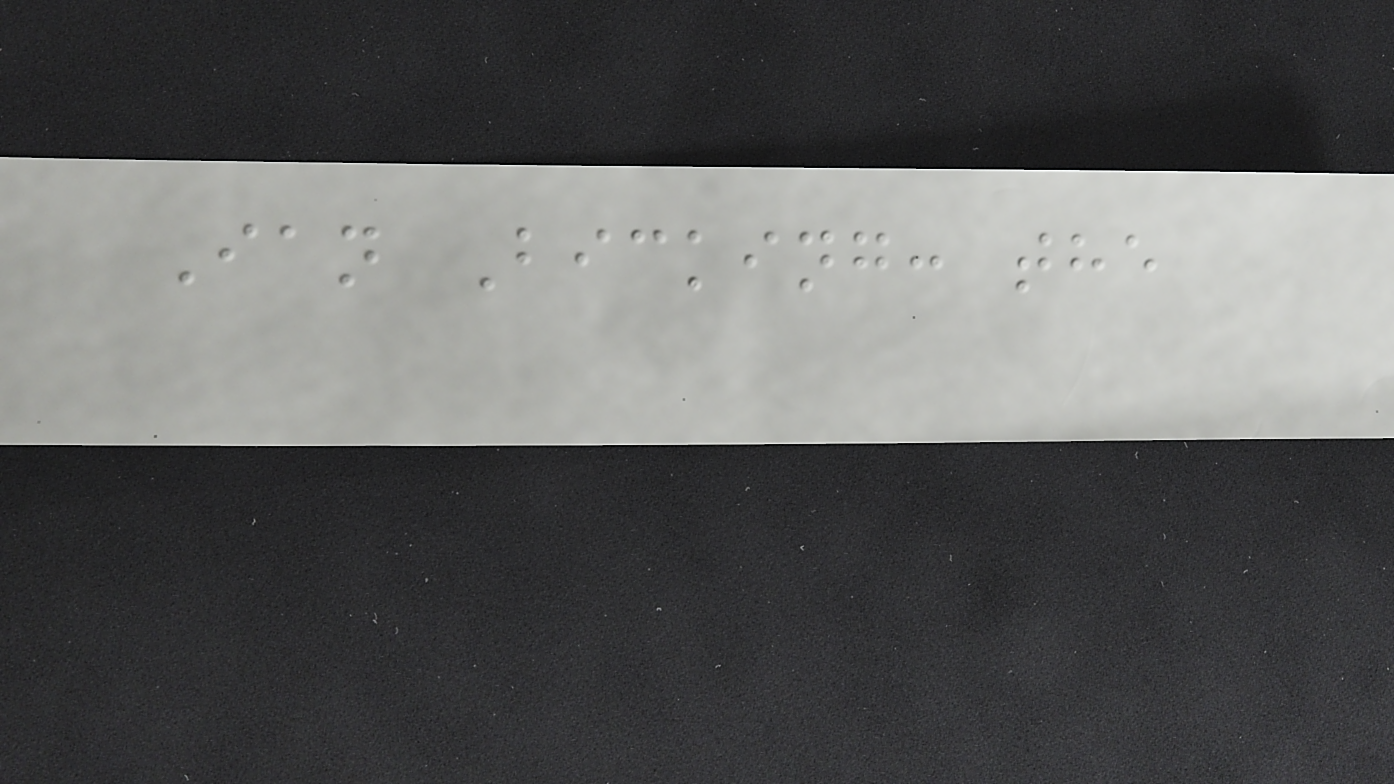Ian Bicking: the
